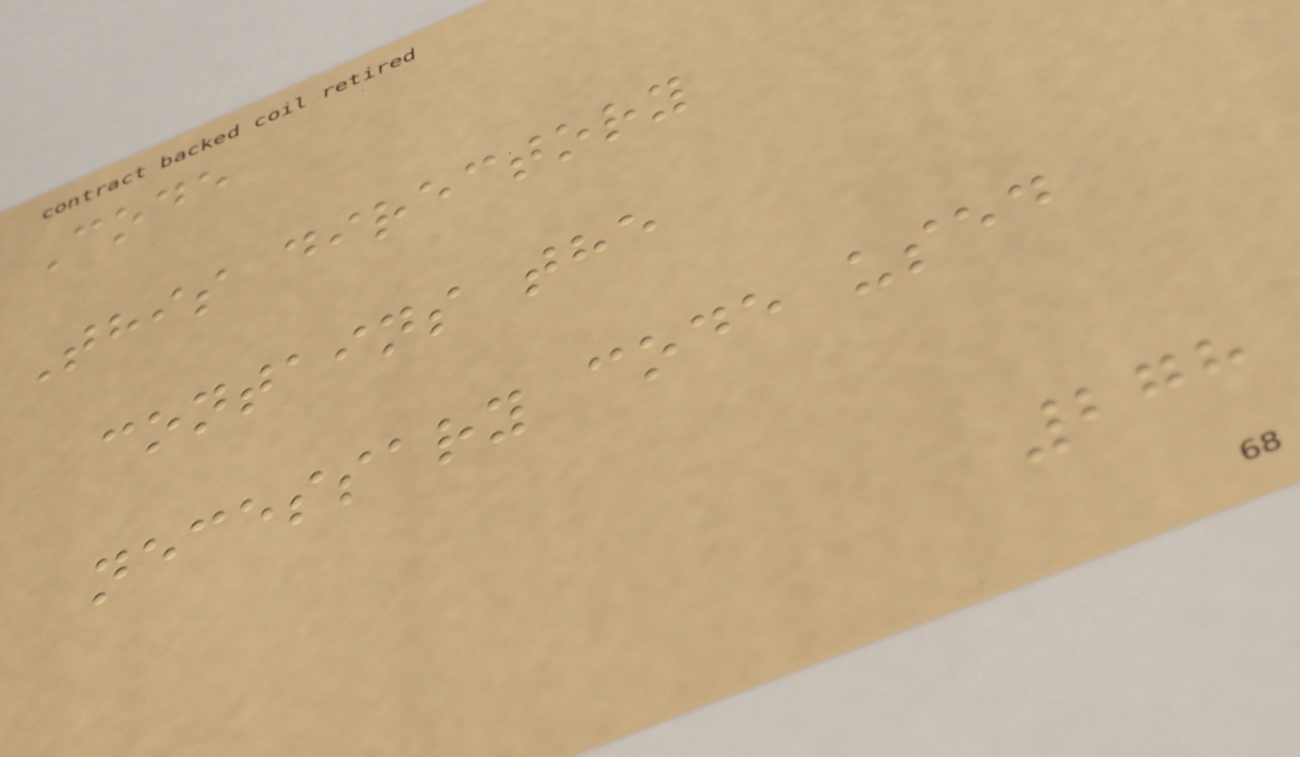Code
This directory
contains the
necessary code used
278
